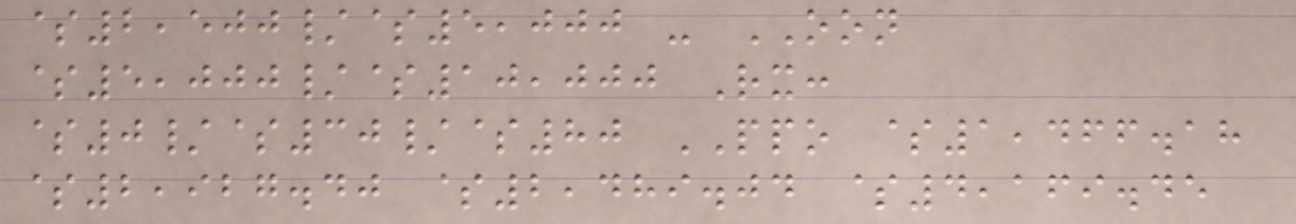$2,500/$5,000 - OON
$5,000/$10,000 Rx:
$0/$30/$80 PPO $1,466.18
$2,927.40 $2,489.04 $4,169.45
